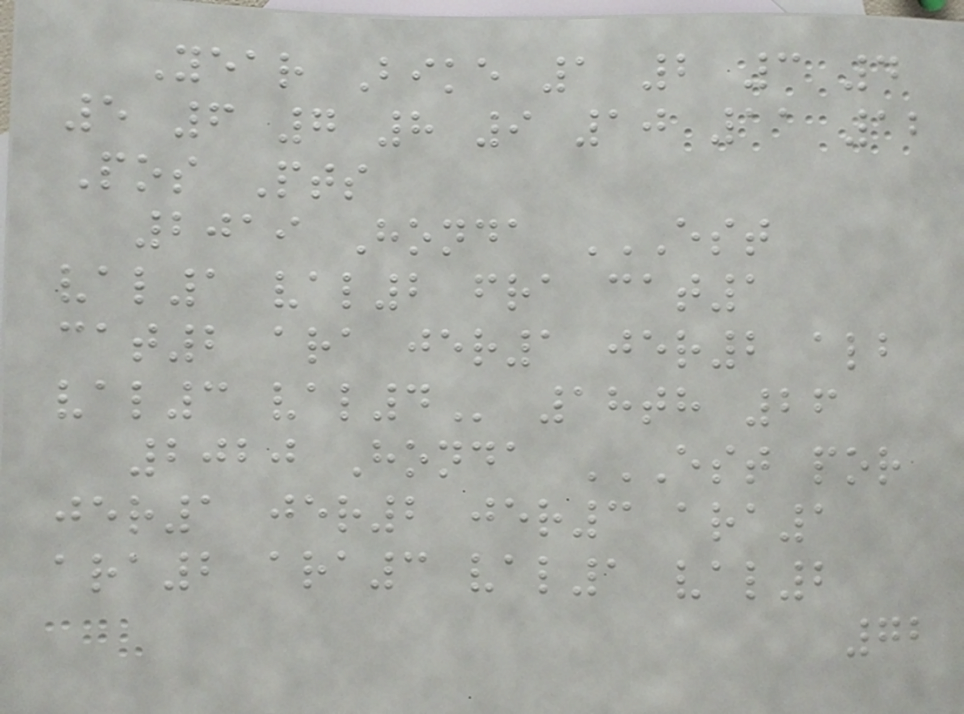Year Bike 1 2 3 4
5 6 7 8 9 10 11 12
Pos Pts
2019 Honda EST
VAL1 VAL2 FRA CAT1
CAT2 ARA JER1 JER2 ALB
VAL3 VAL4 18th 26
2020 Honda EST POR
JER1 JER2 JER3 ARA1
ARA2 ARA3 VAL1 VAL2
72
